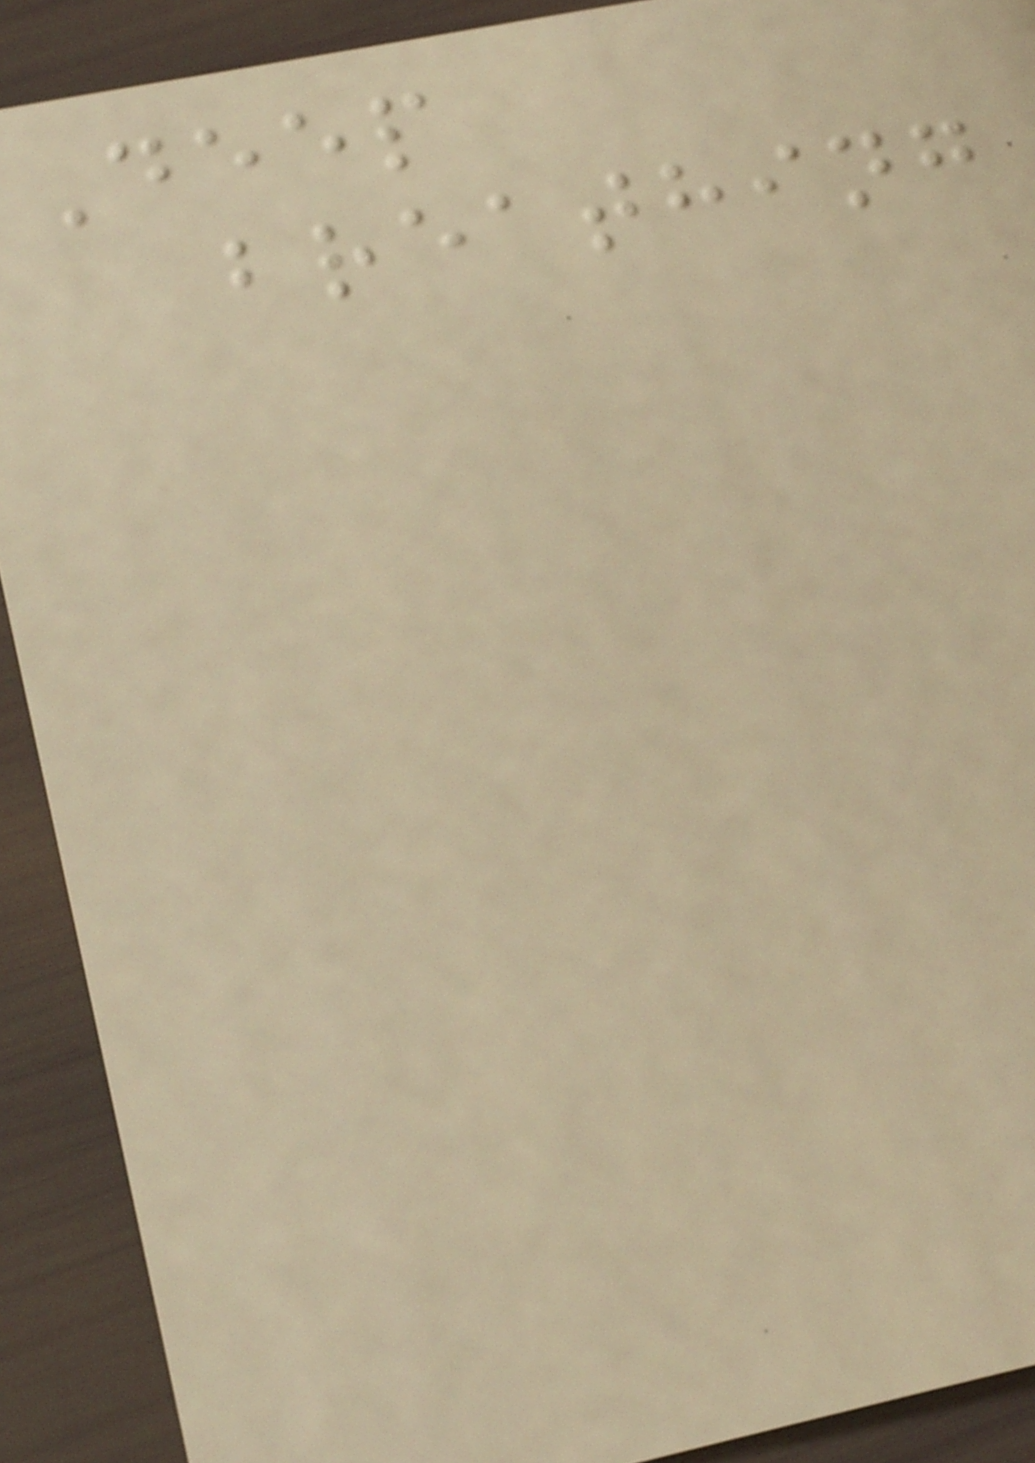Deep
breathing
